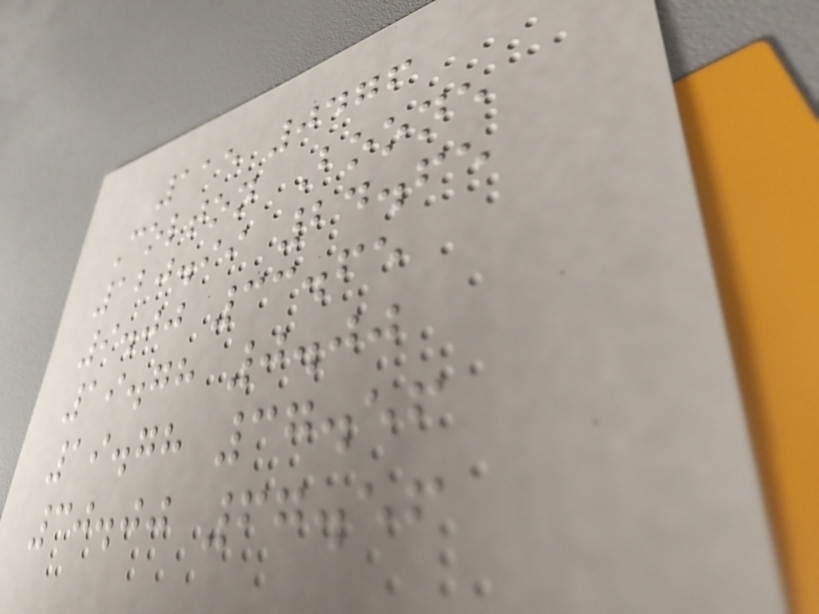115 0476
Colton Boone
120.99 24.65
9.00 33.65
19.78 0.00
19.78 37.56
30.00 67.56
